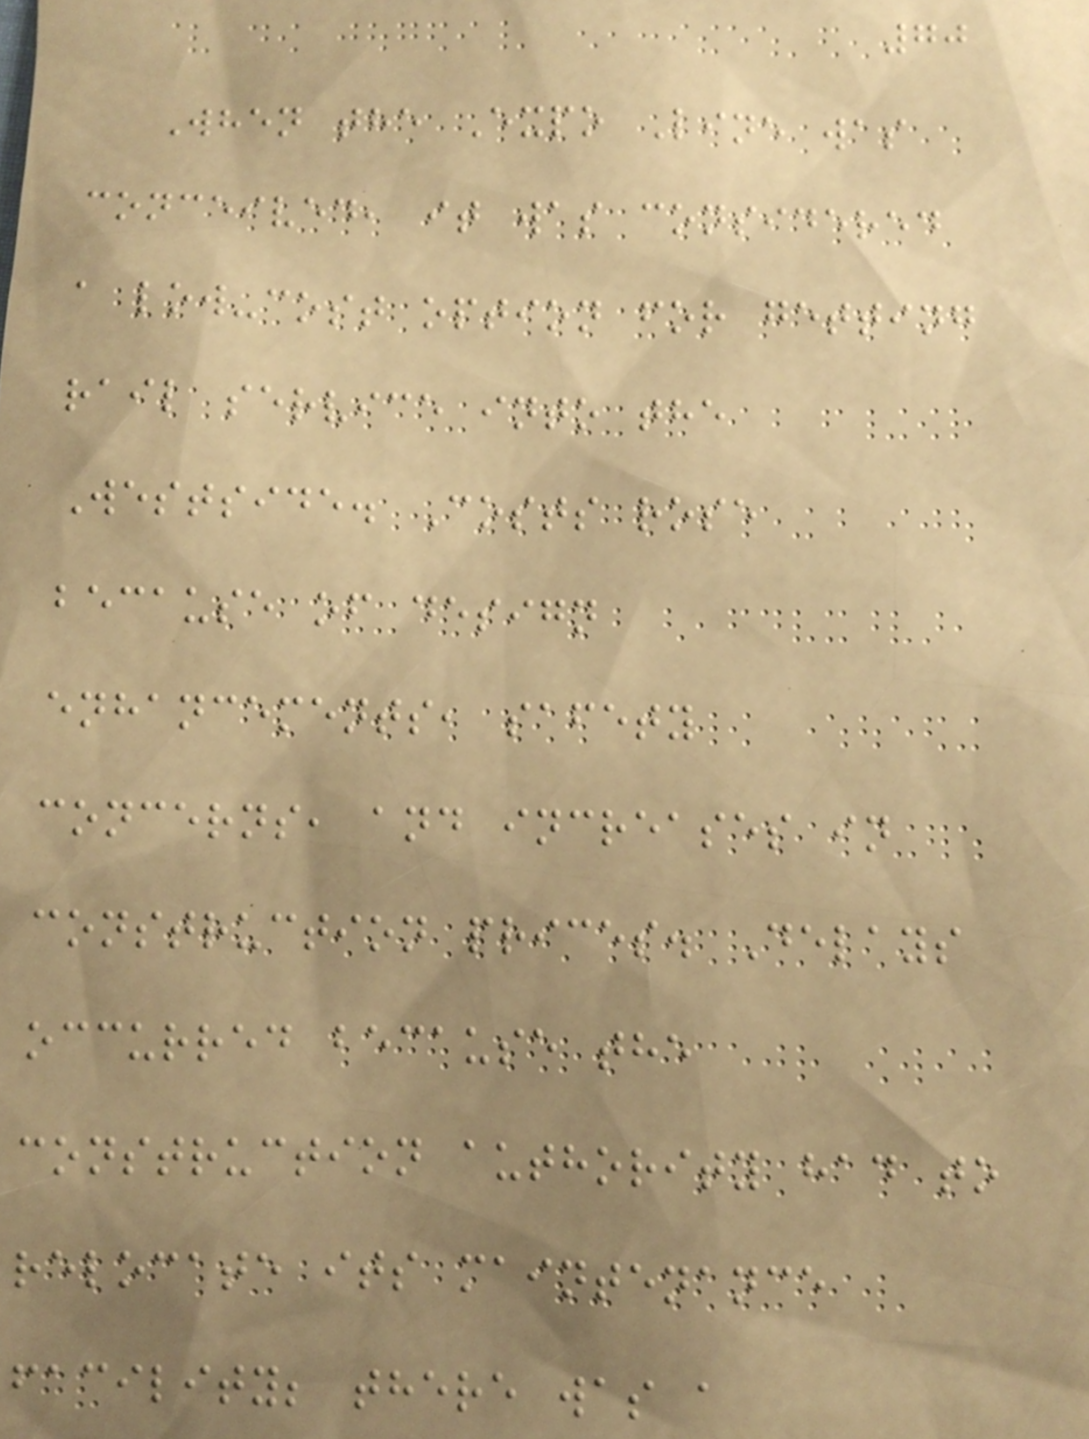70
When the Expo Line was
conceived, it was considered
a low-cost option for getting
rail service into the
Westside. Costs rose
because of design
enhancements, safety
concerns, and increases in
construction prices. Delays
occurred because the
construction authority had to
relocate its maintenance
facility; there was a
